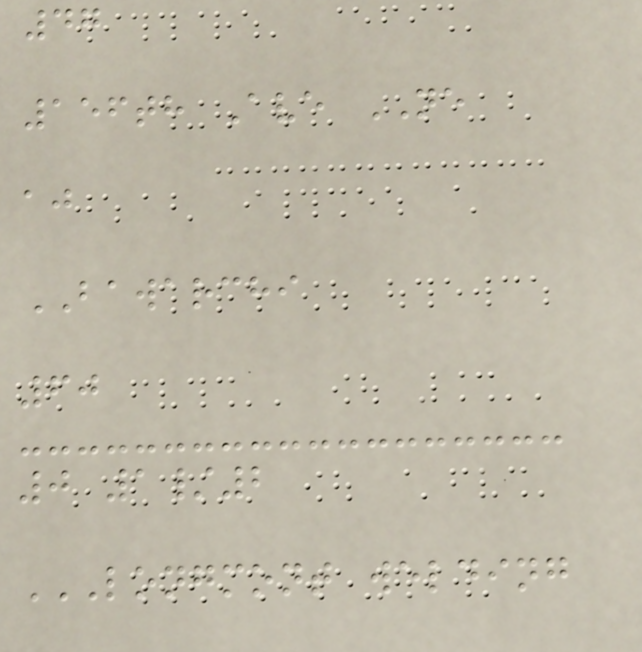47
156th Ave NE
aj
BAWARCHI
60
0 1/2
LONGMONT WELDING
